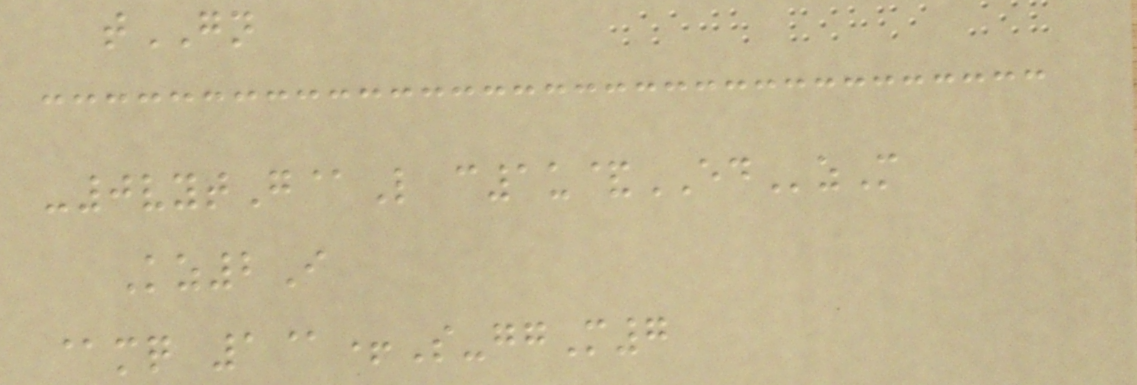tGN
-0vytG@L c1u&EDzM
Kz2I
@mq 1@+S-ggM7
